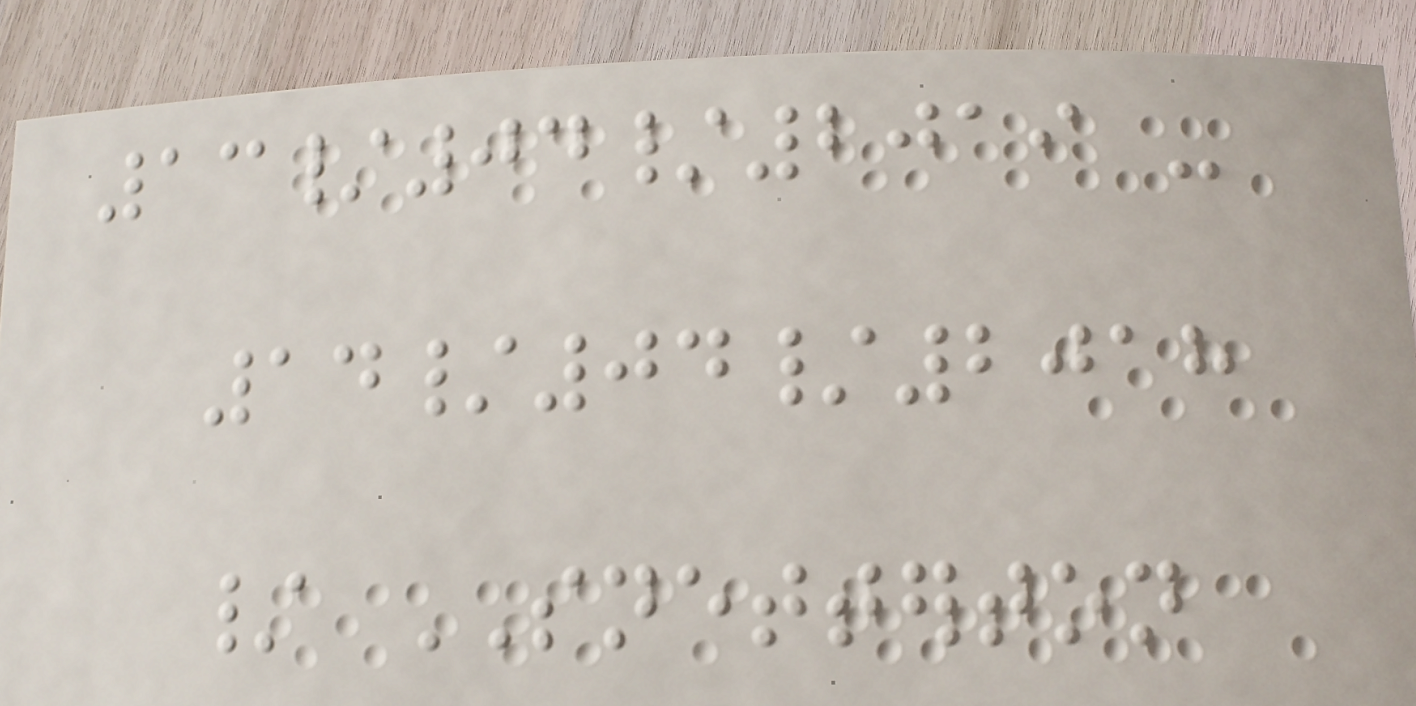13/04/2019 -
14/04/2018
/ SNETTERTON
